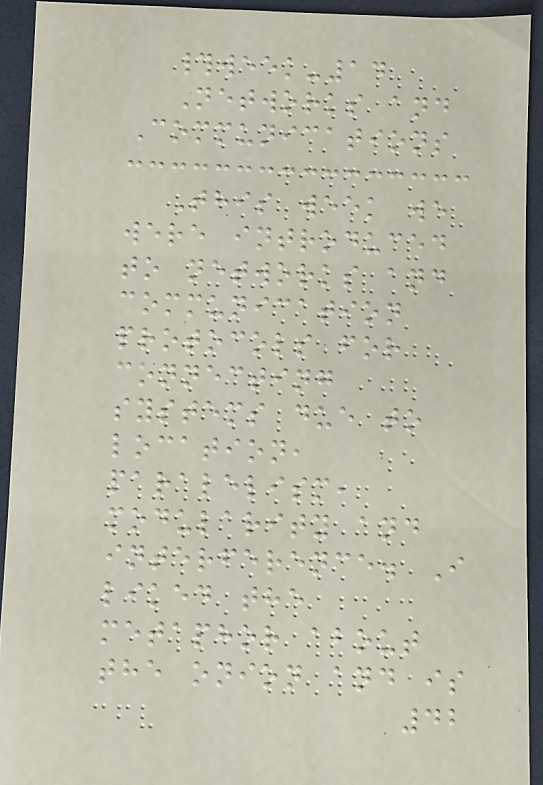#week-14
Networks and
Communications
This week we
were introduced
to networks and
communication
protocols for
connecting
systems due to
location,
paralelism,
modularity and
interference. I
liked the
metaphor about
the onion and is
42
